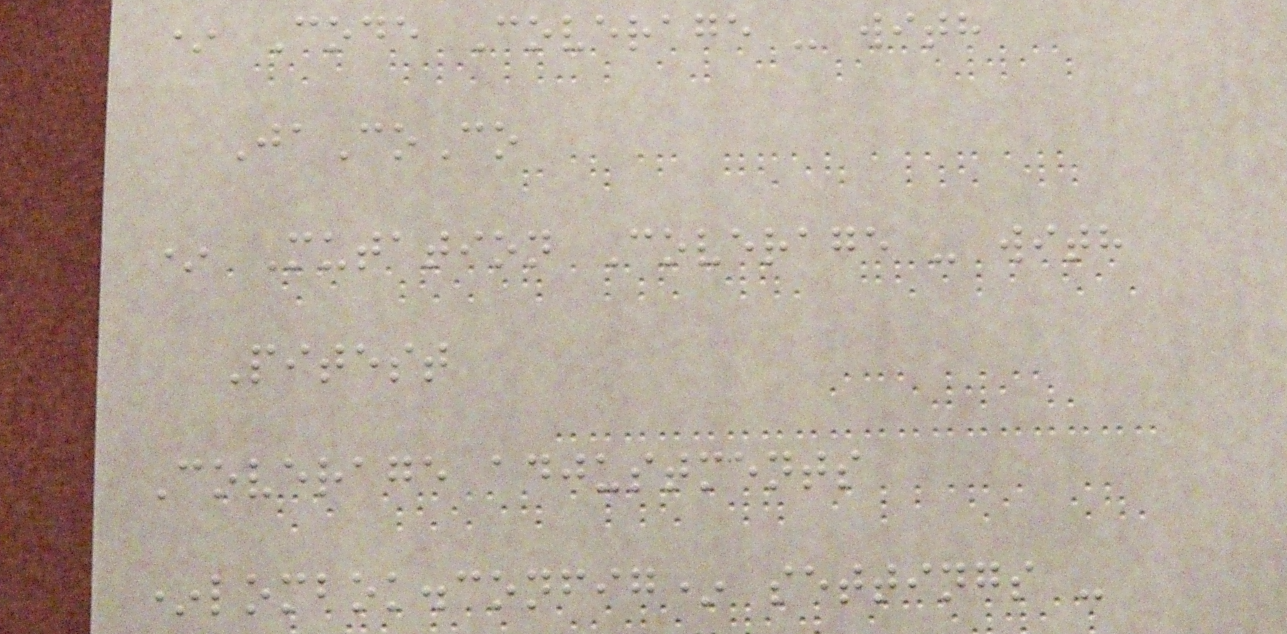* Code Coverage - with
JaCoCo
* Mutation Coverage - with
Pitest
Coverage adjustments
*lombok.config* settings -
